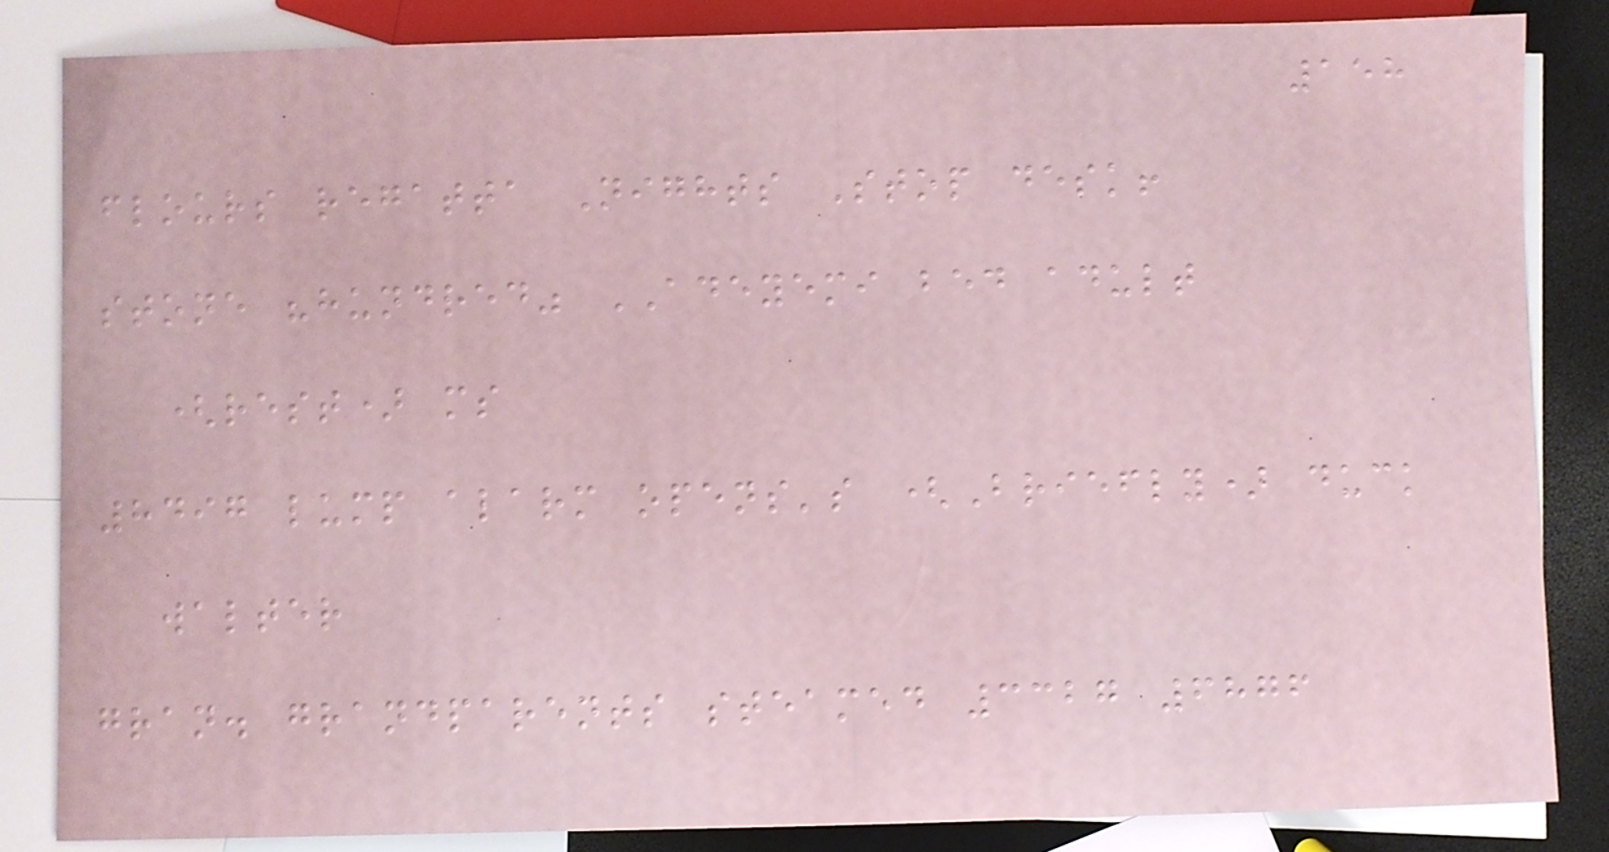158
flours regatta Nights Stop desk!
stone "hundred" ADEYEMI bed adult
(rest) ms
8497 lump alarm opens's (Briefly) duck
walter
gran. grandparents steamed 3327 6876
